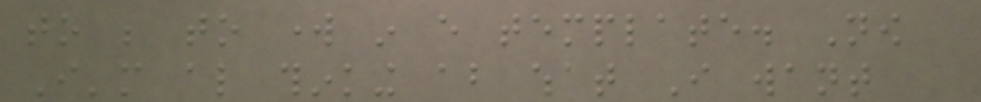to be to work in every template. Now
I'm also thinking about what I want
